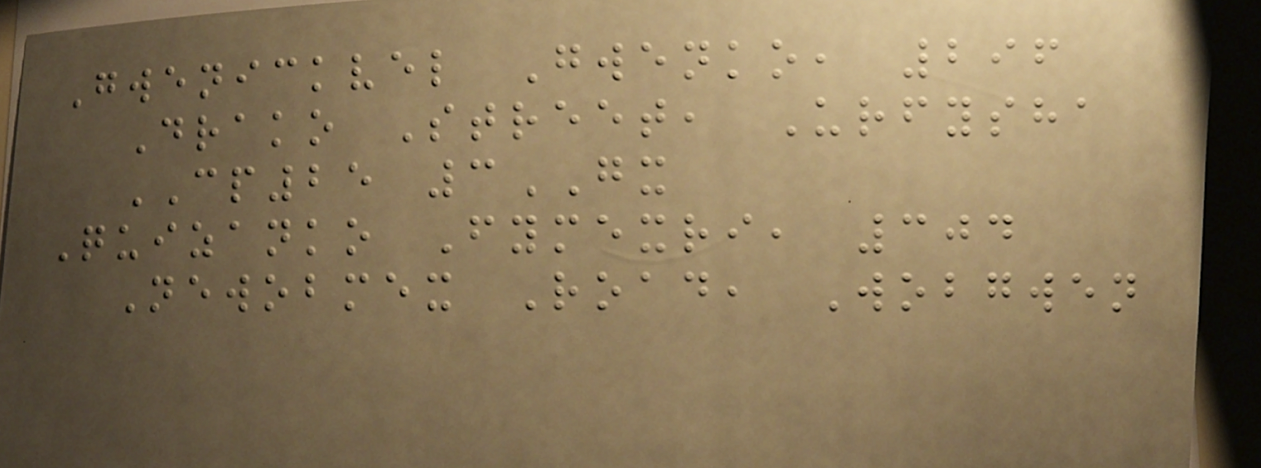Gwenickvel Gwenko, 296
Drako Street, Urfysha
CP25 3GX
Quizanko Fymexri, 304
Newobmex Road, Wobgwen
